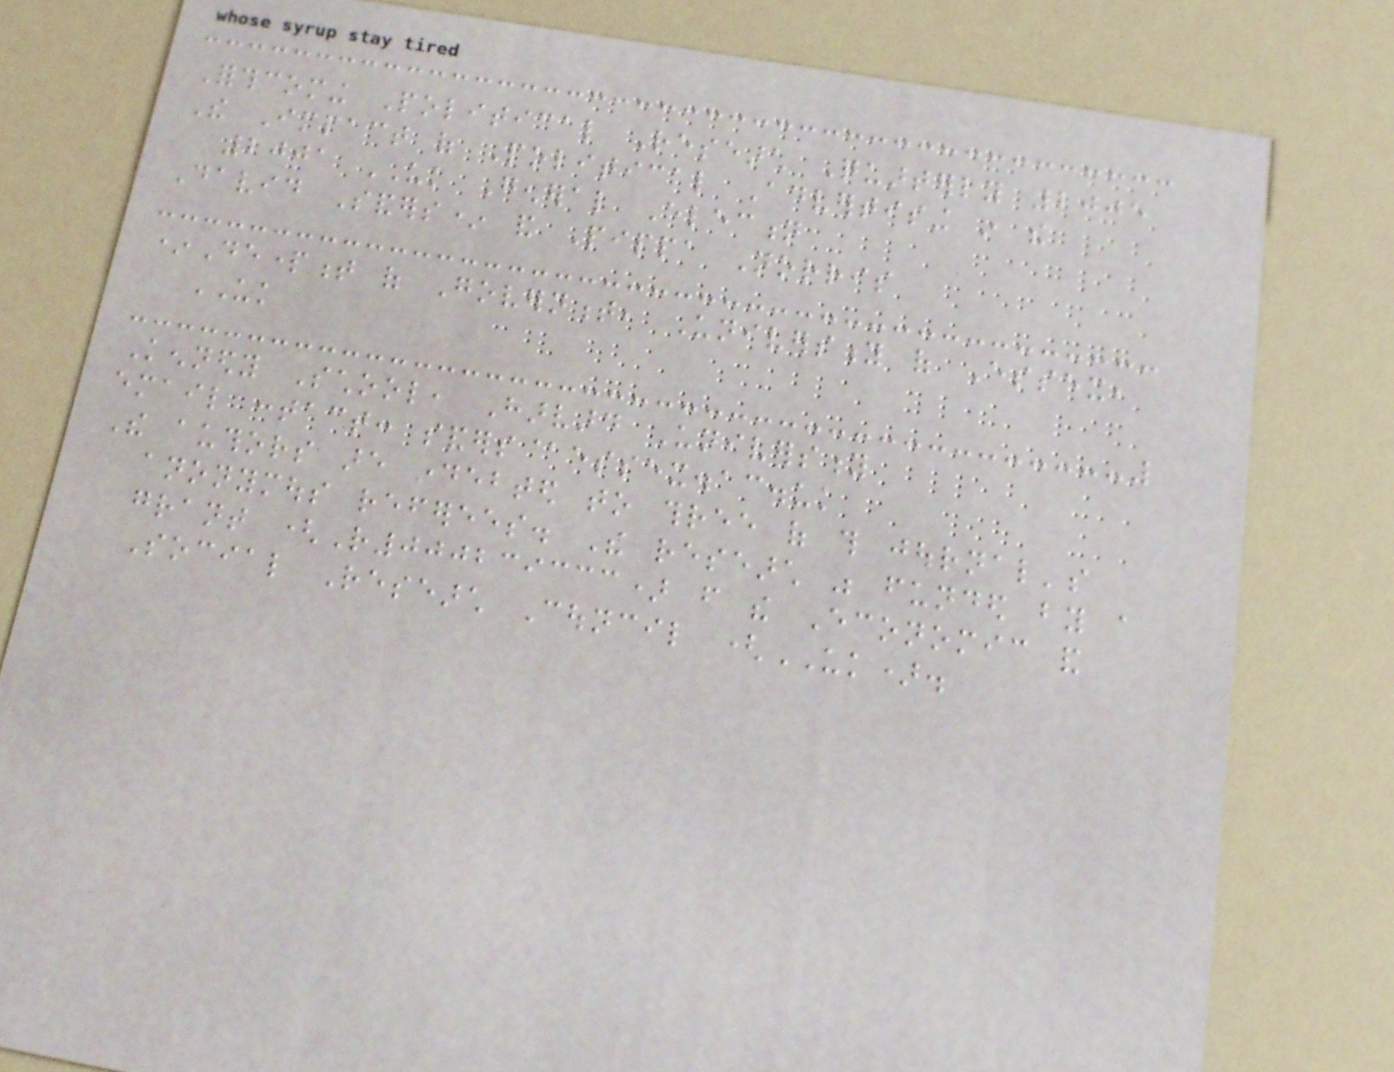Forthcoming Political Research Quarterly 2005
The Impact of Political Advertising in the
2001 UK General Election
David Sanders* and Pippa Norris
*Department of Government, University of Essex,
UK
Kennedy School, Harvard University
email contact: sanders@essex.ac.uk
The authors are indebted to three of this journal's
anonymous referees. The research was funded by a
grant (R000239333) from the Economic and
Social Research Council (UK).
